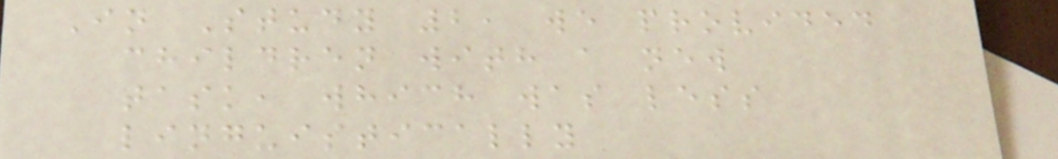In Study 2, we provided
children with a new
task, which was less
linguistically
